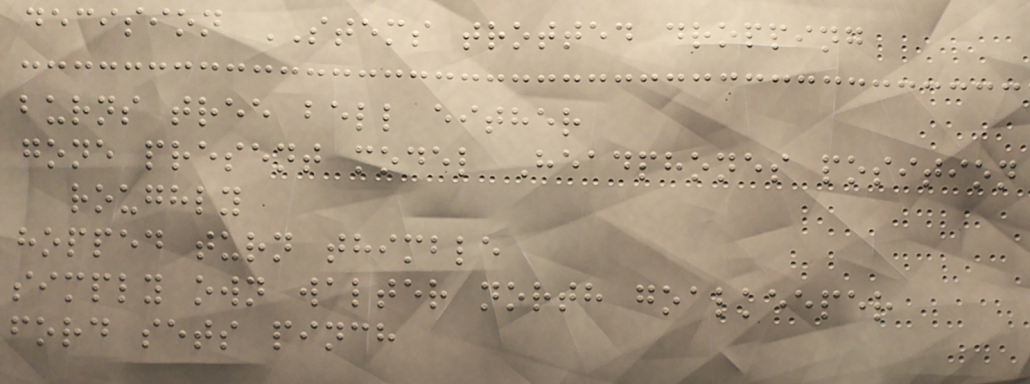decision STEMS trotted dropping
burns tree bell either
gone present model Headphones position
roughly
hopped turn thimble
simply own walter north goalkeeper
ford sets pinch
